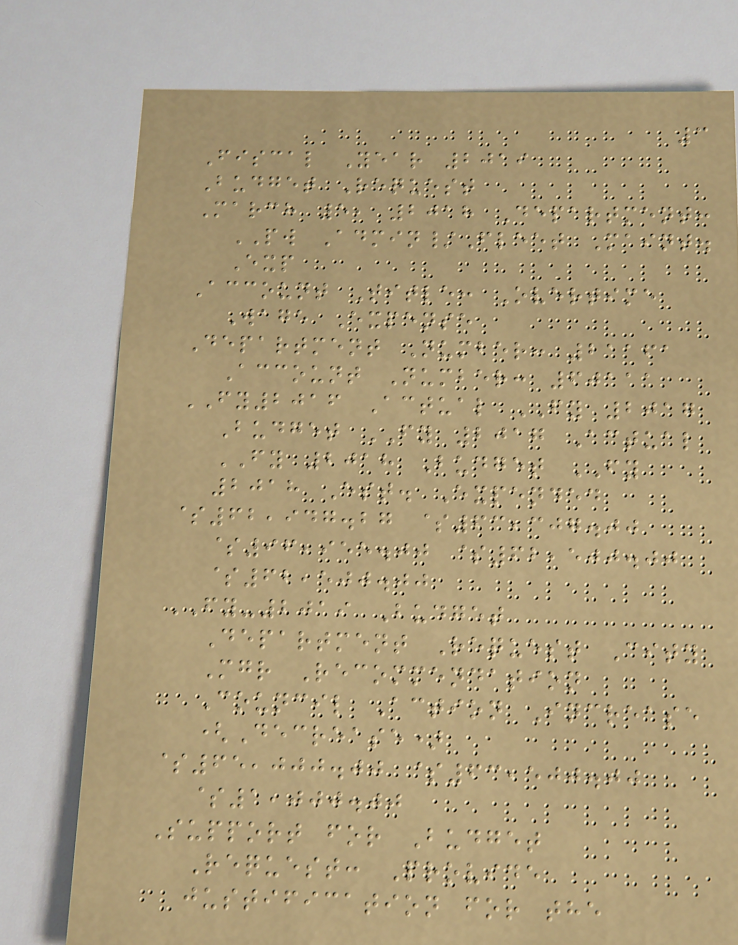3
Fiscal Year 2019
Budget Request
March 5, 2018 Department:
PW Admin/Fleet Maint.
Exp
Account Title: Overtime
Wage Expense
Department Number: 21161
Account Number: 60111
FY2016 Actual FY 2017
Budget FY 2017 Actual
FY 2018 Budget FY
2018 Est. Expended
$62,947.27 $63,307.00
$96,955.00 $62,500.00
$62,500.00
FY-2019 Budget
Department Request City
Mgr Recommendation
Council Action Increase
(Decrease)
$65,000.00 $63,500.00
$1,000.00
Support for Budget
Request: Provide
justification for the
